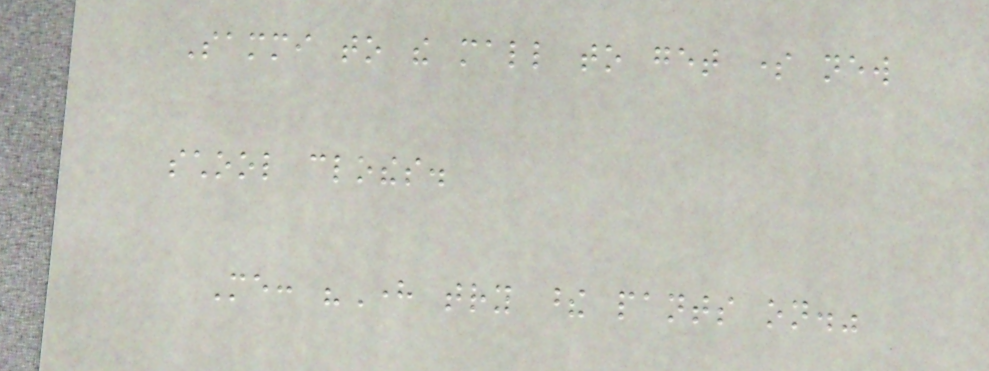Sammi to the mall to get some new
school clothes.
Me: "Here try these pants on."
